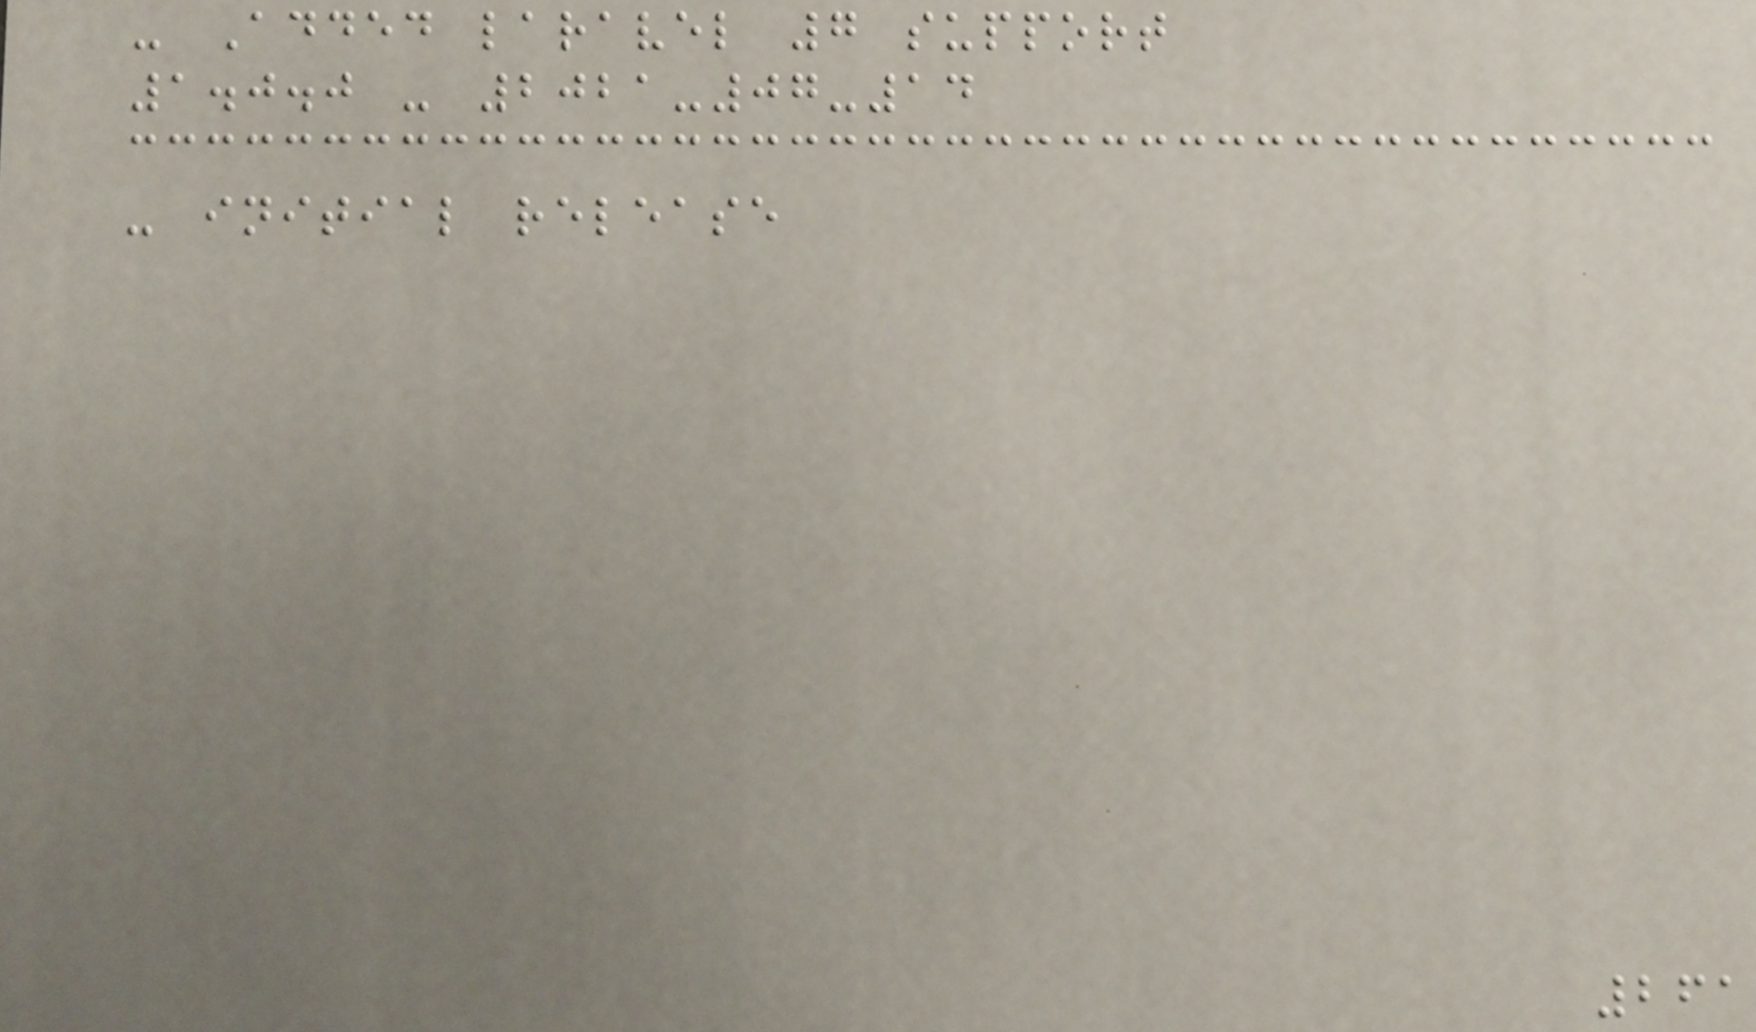- Added laravel 7 support
1.0.0 - 2021-07-14
- initial release
261
